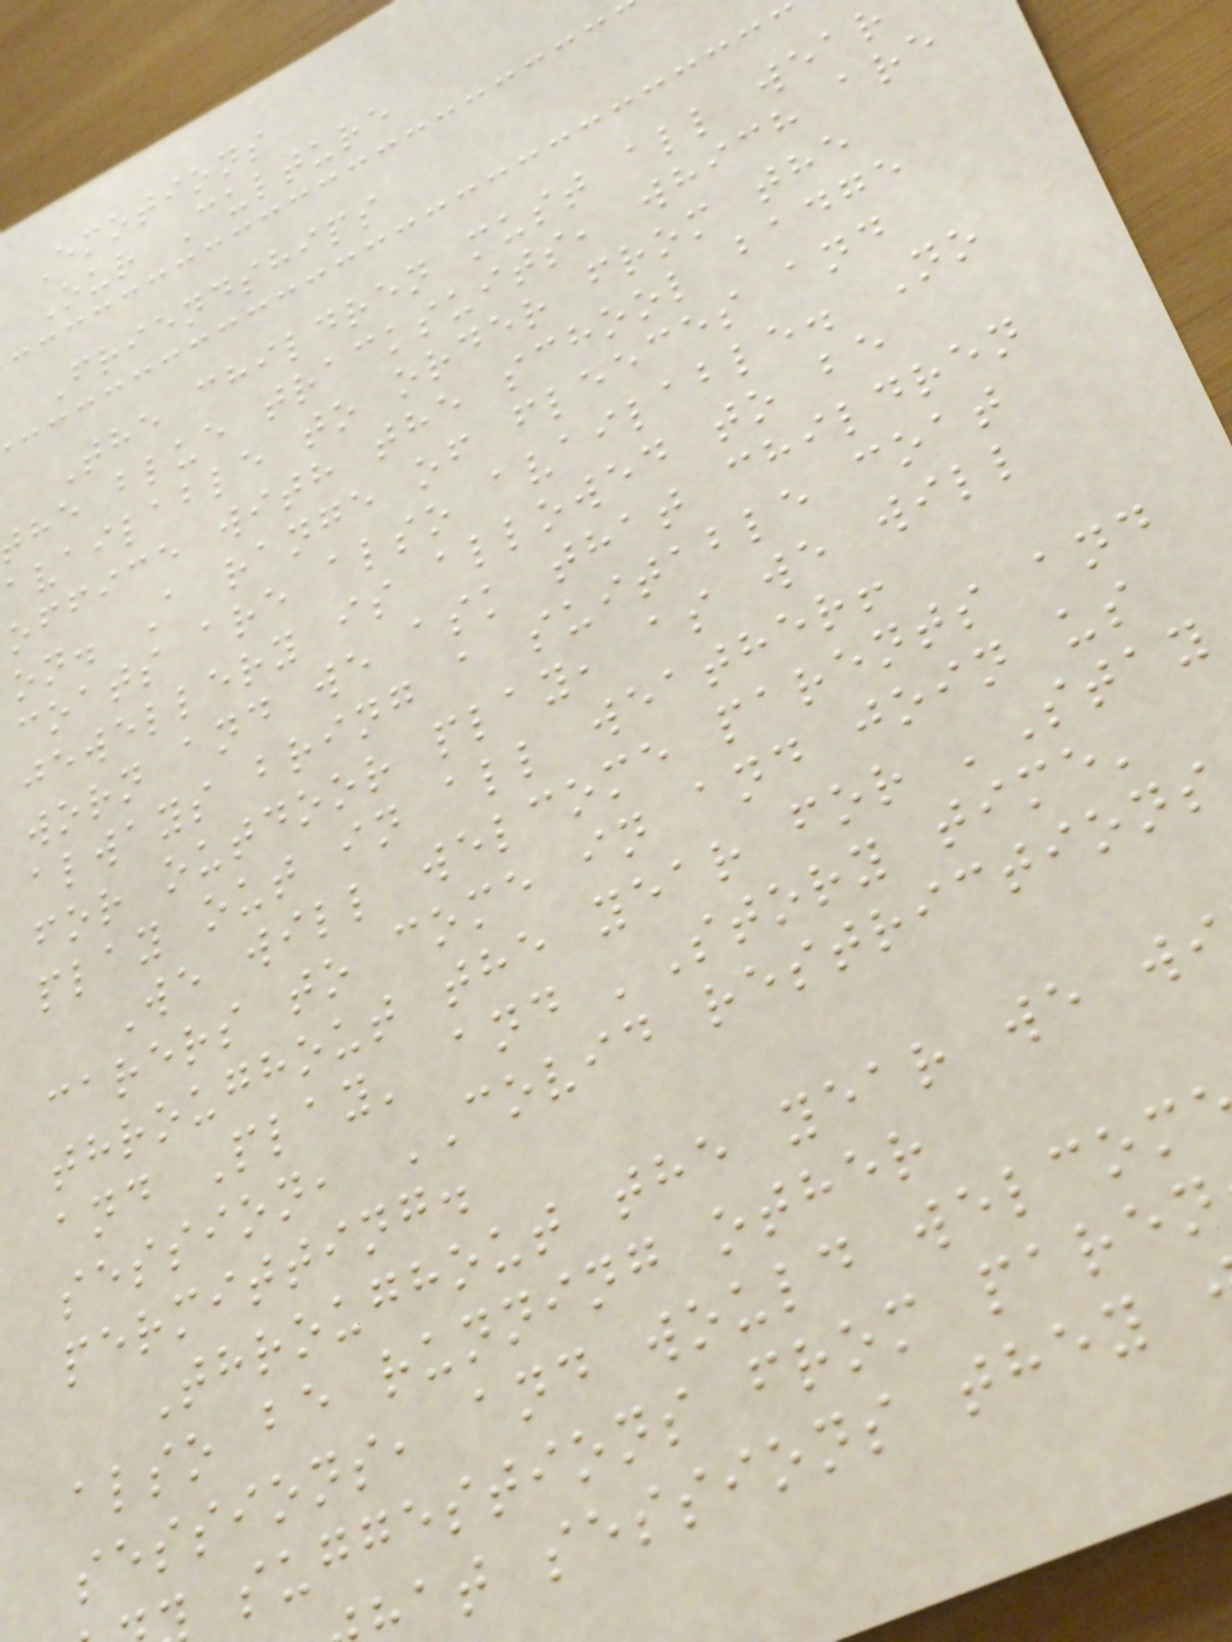Emotions
Our Culture
Friendships
The children must all wear
he blue tracksuits, which are
available to order from the
office with the school badge
on. A range of fleeces and
coats are also available. No
jewellery is allowed to be
worn and we ask that children
always bring a suitable coat
for outdoor play, as we will
play out in all weather!
We will welcome parents and
carers to come in and join us
throughout the year for 'Stay
and Play' and 'Story time'
session, COVID restrictions
permitting.
Throughout the year we wi
also be running other
sessions, and would welcom
suggestions from paren
at sessions they
